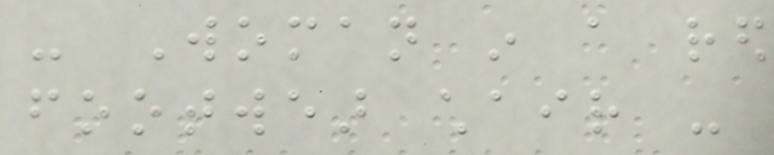- Woman in a red
footwear chair -
